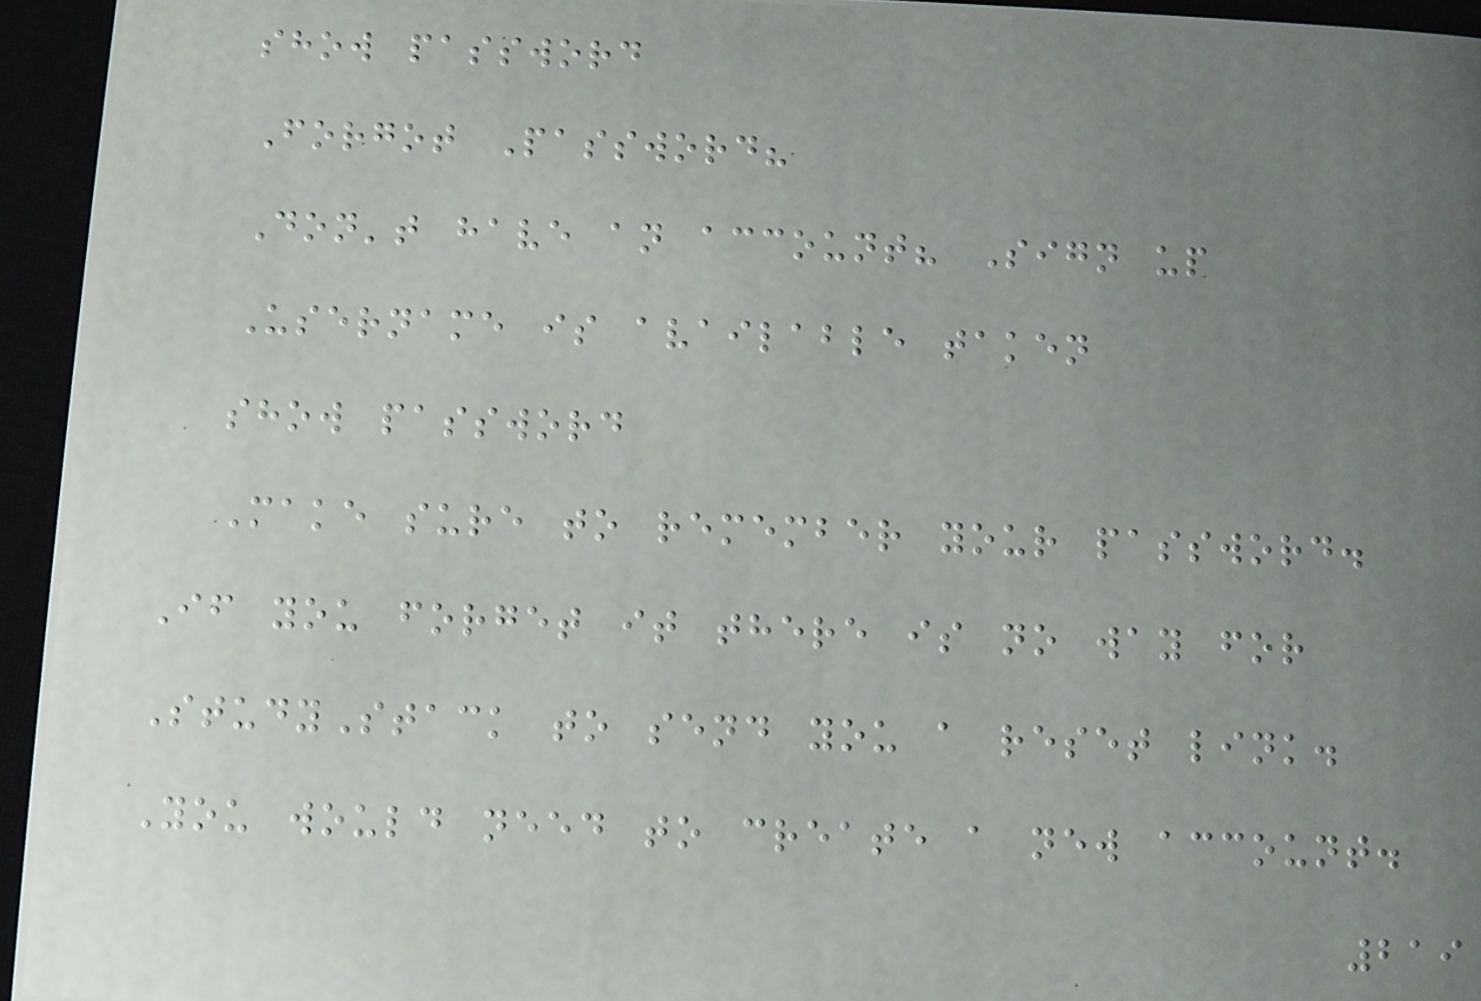show password
Forgot Password?
Don't have an account? Sign up
Username is available taken
show password
Make sure to remember your password.
If you forget it there is no way for
StudyStack to send you a reset link.
You would need to create a new account.
219
